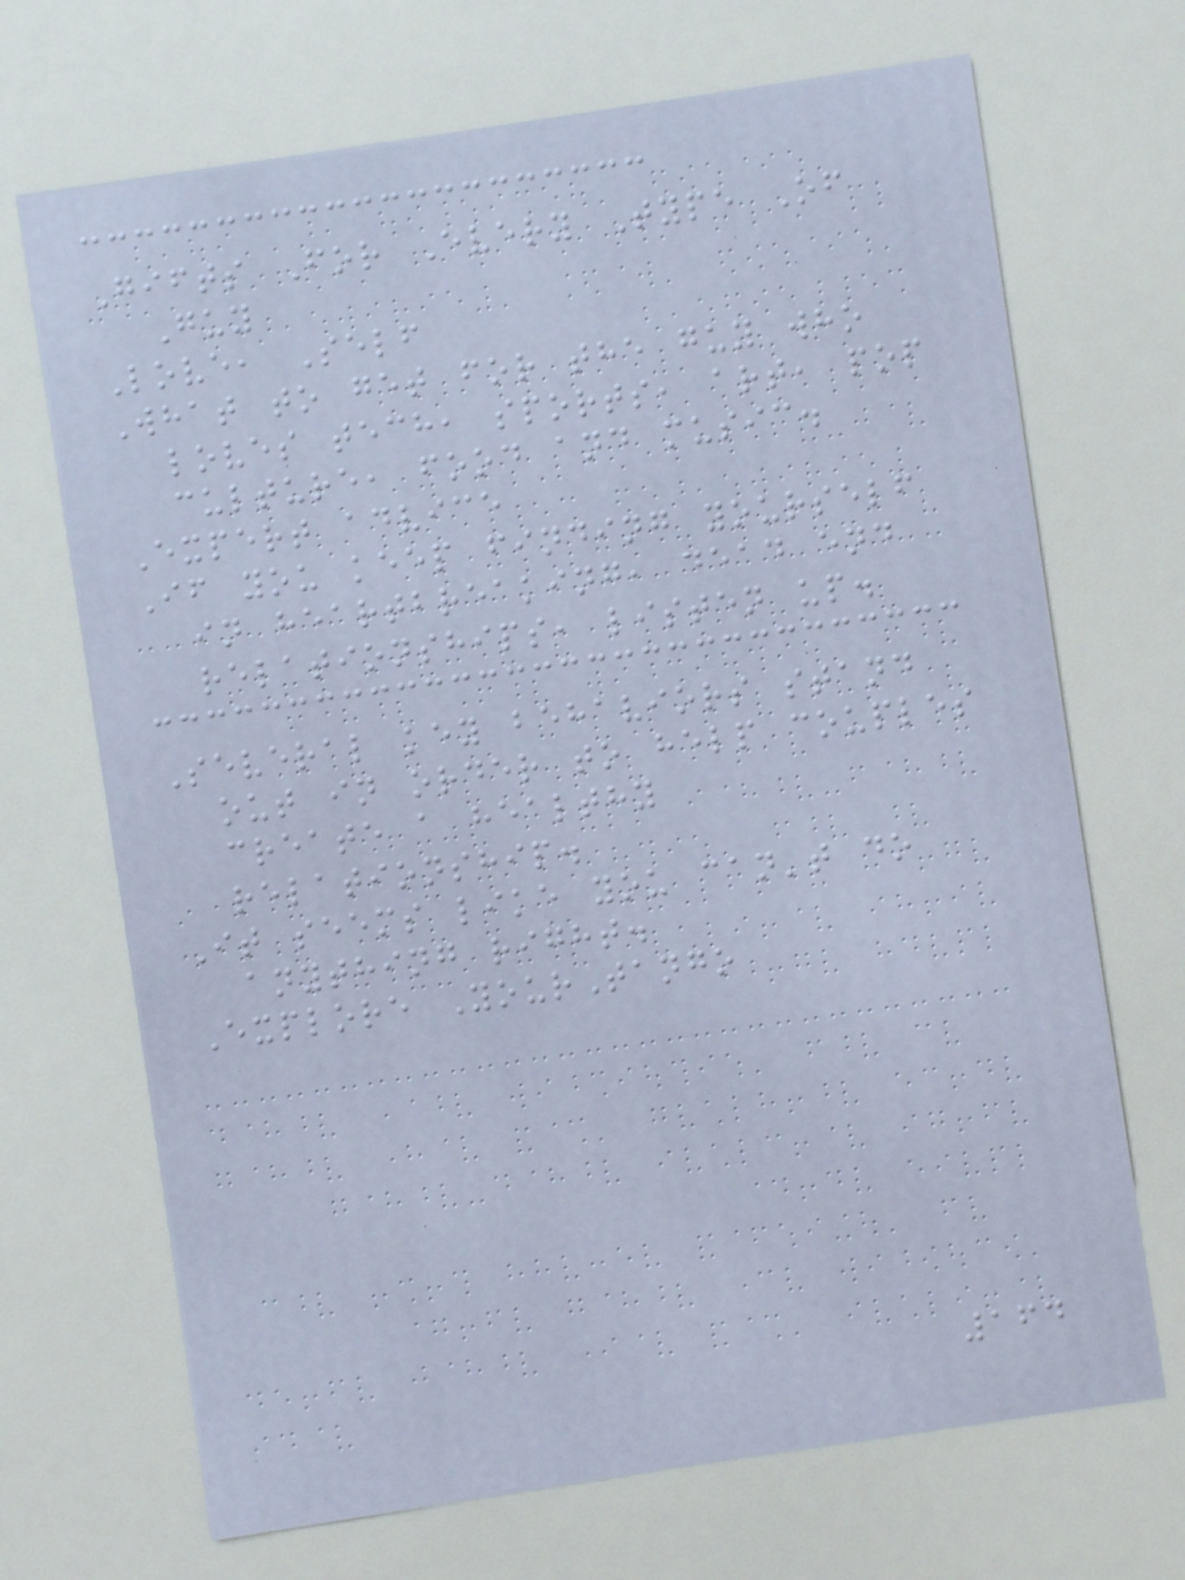Gifts For Every Type Of
Guy
Love, Self
What to get for the guy who
loves tech, sports, art, pop
culture, food and music.
Expert advice
If you keep finding yourself
in heartbreaking, dead end
relationships, listen up.
Several key behaviors stand
out in order to help couples
create a healthy
relationship.
It seems like you can't do
anything right.
Explore YourTango
164
